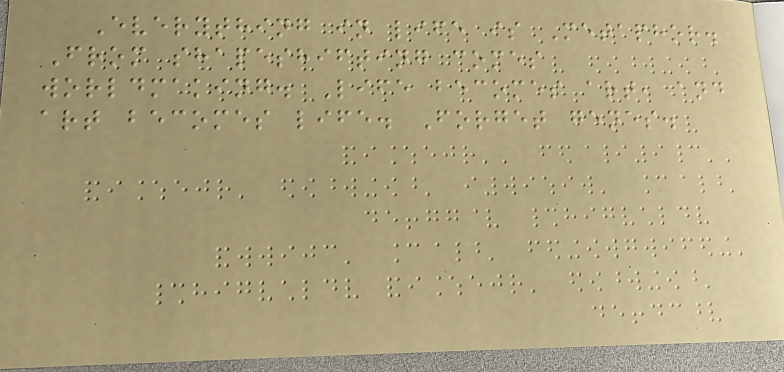Everything in life is Metaphor.
From shapeshifting comes
worldmaking. Life becomes art, and
art becomes life. Forget genes.
